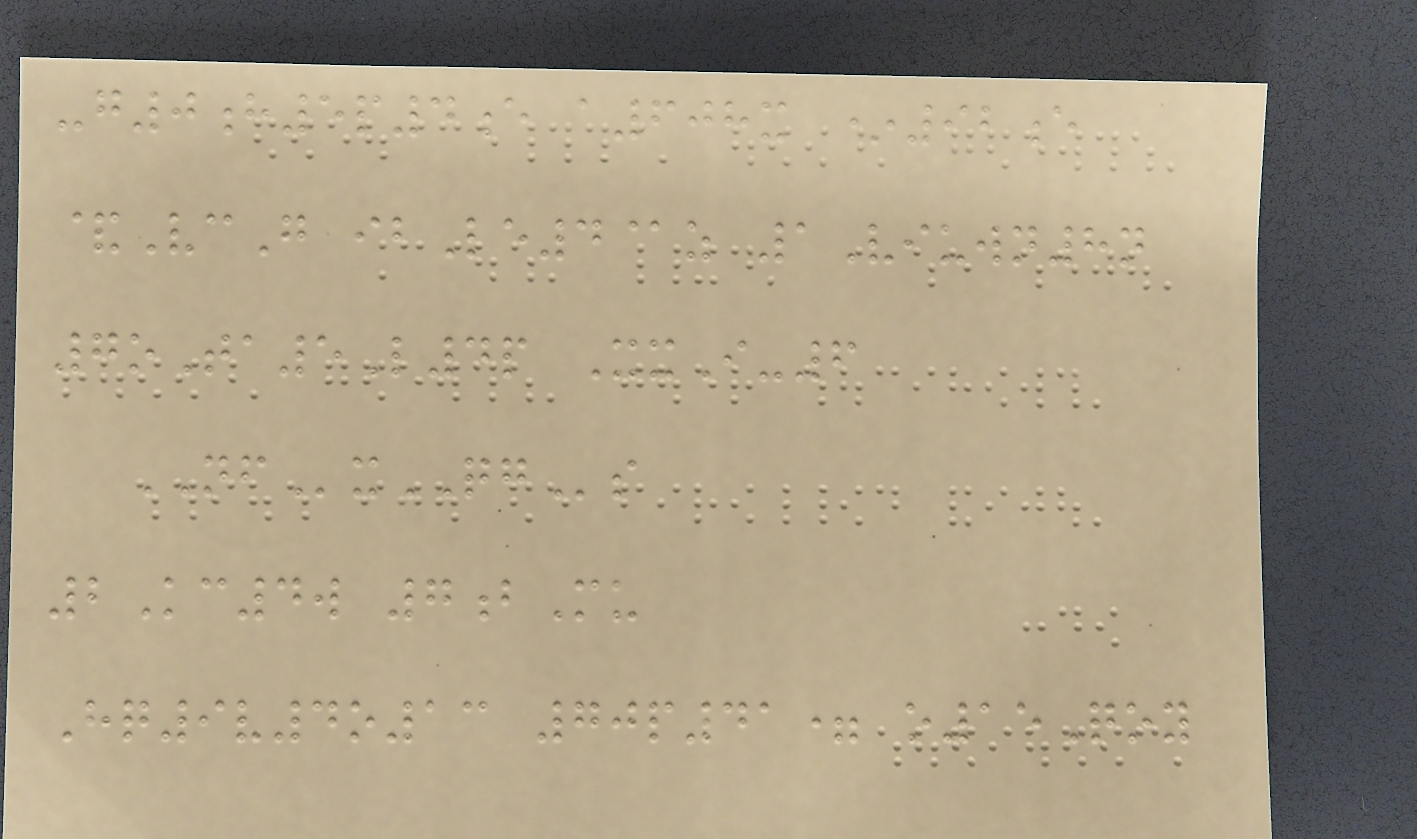-g0h5p4e a608x *92e
&VcG ibLe4@z 1Viuwn8n
7oTa5L4p XxI-6
NFxQGs
2Kc4w 7bMu
Hq9v4o13 70p41= o15Qoy
